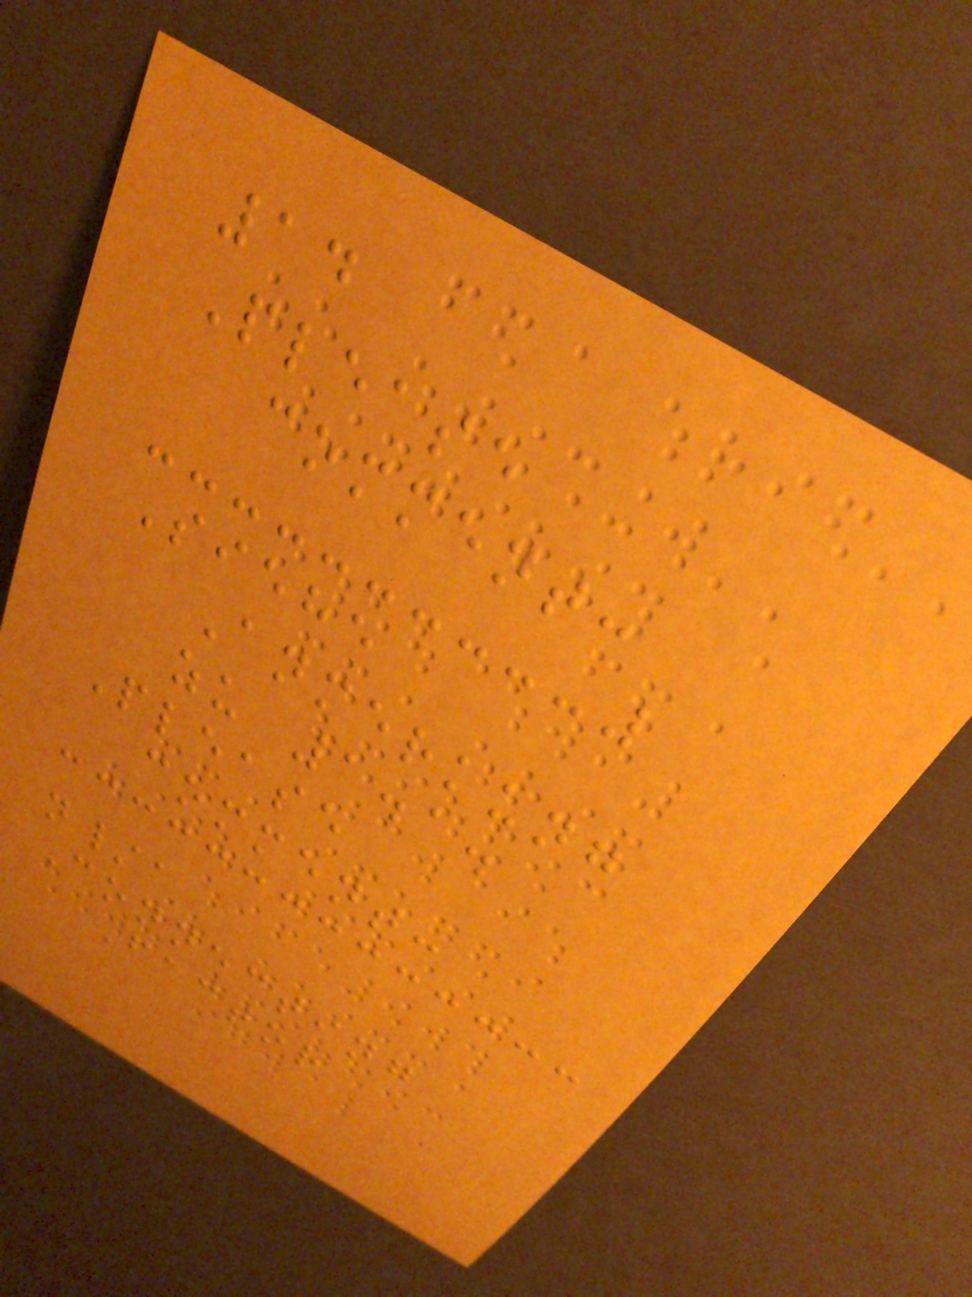14
Please
comment:
Siehe
Anmerkung
zu 1.1.
Please
comment:
n/a
Connecting
Factor
